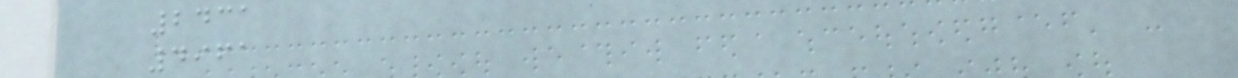2431
4961
